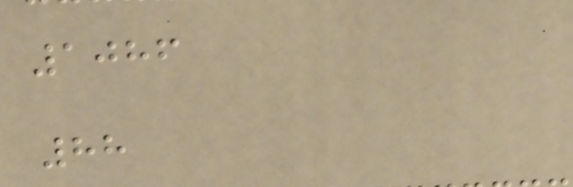1086
88
